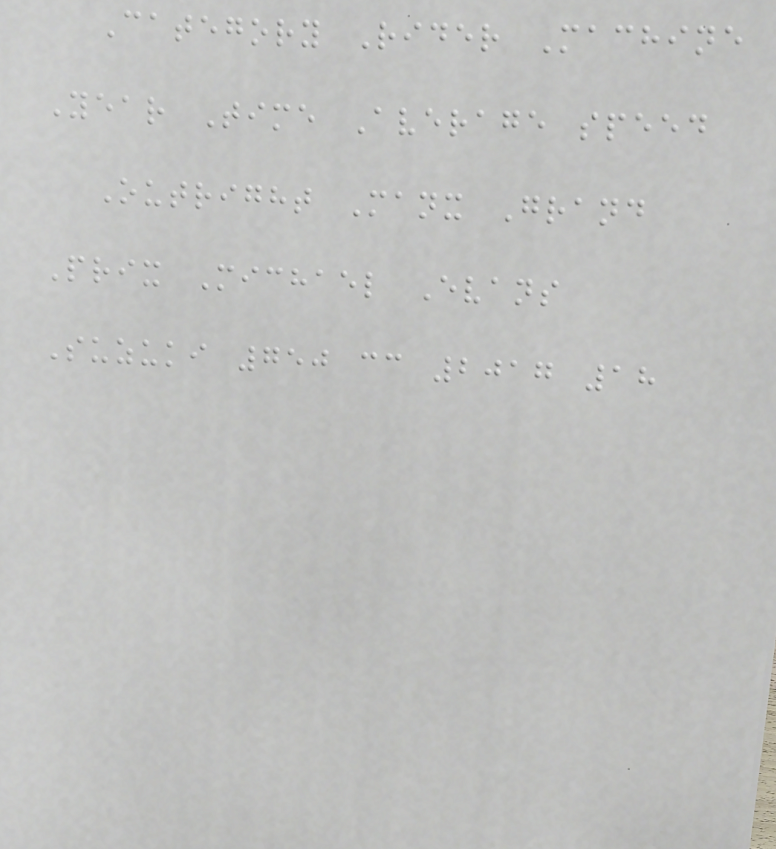Category Rider Machine
Year Time Average speed
Outright Manx Grand
Prix Michael Evans
Suzuki 750 cc 2017 18
